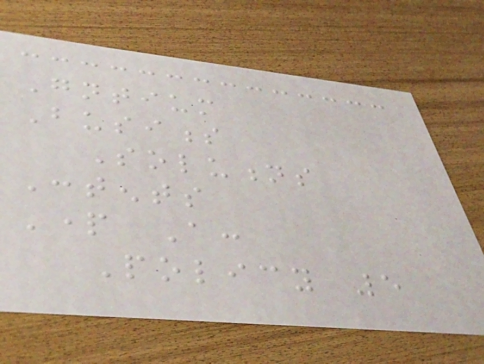Gntium
Business
Solutions
Contents
Part A:
Policy 5
